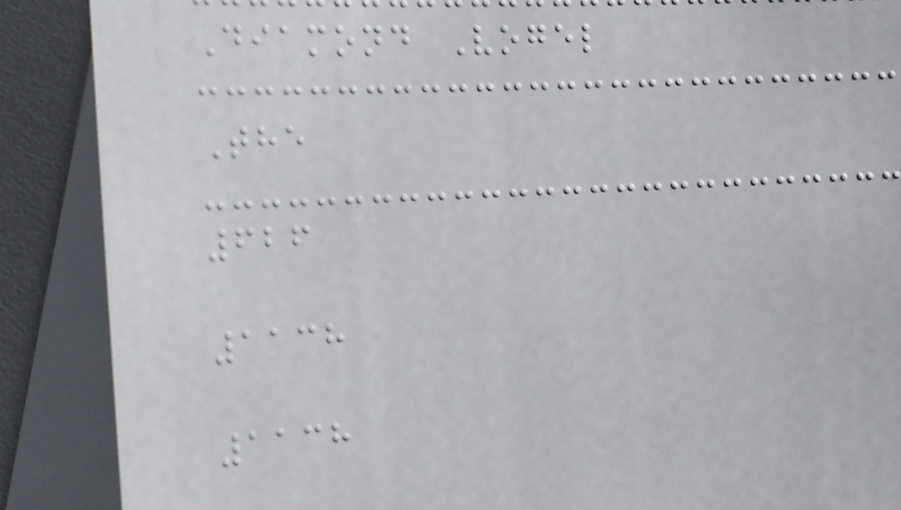Diamond Vogel
The
626
1138
1138
